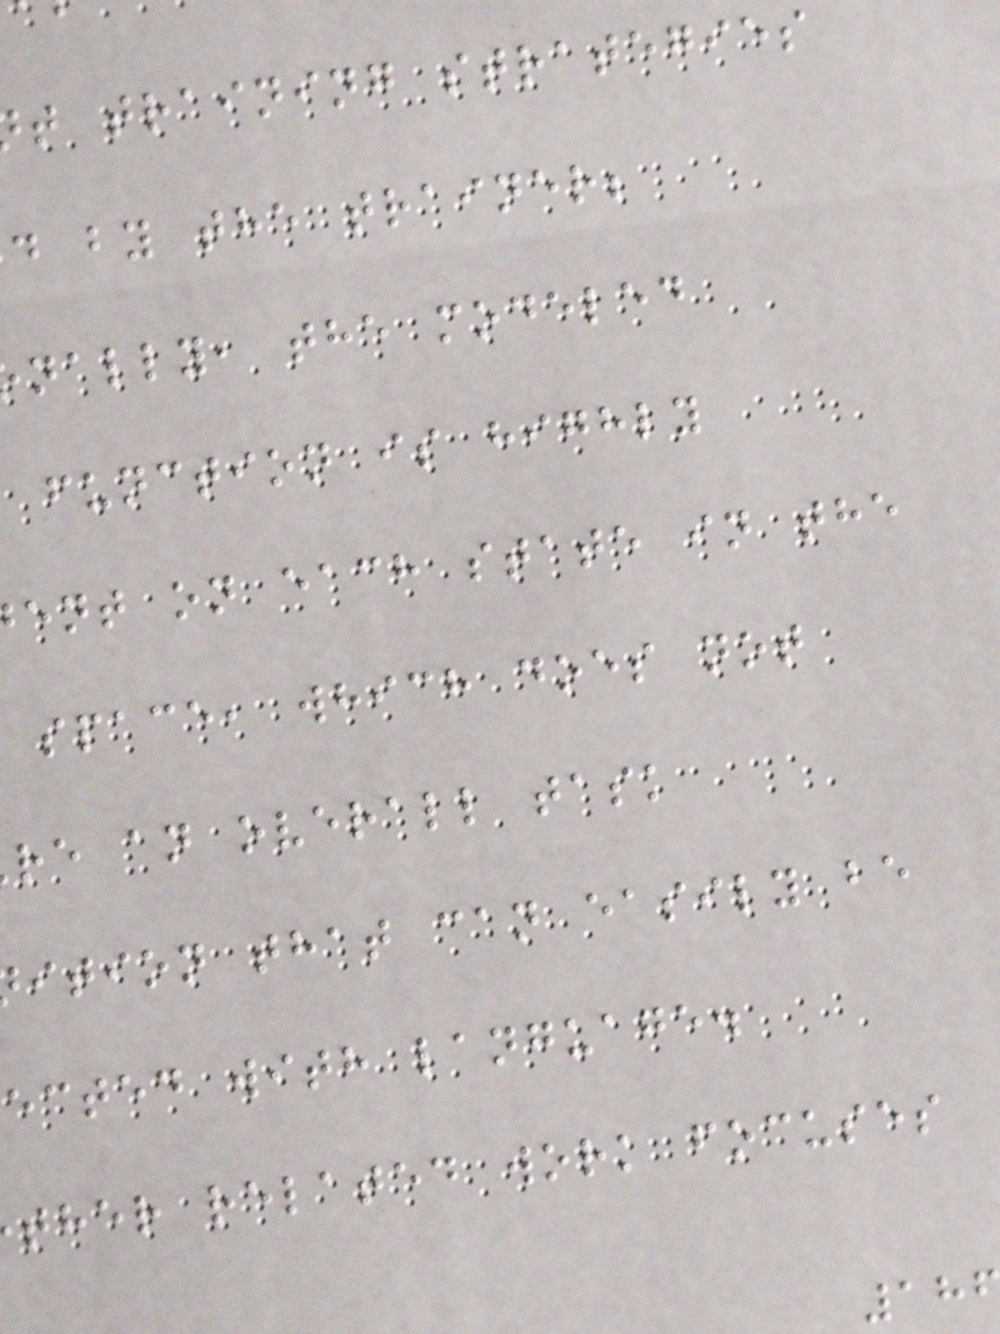t training strategies
d by the trainer;
nally, the modeled
function is highly
ent on each state in the
space, which does not
re an overall task
ition that can easily be
ected with language.
ther related work focuses
